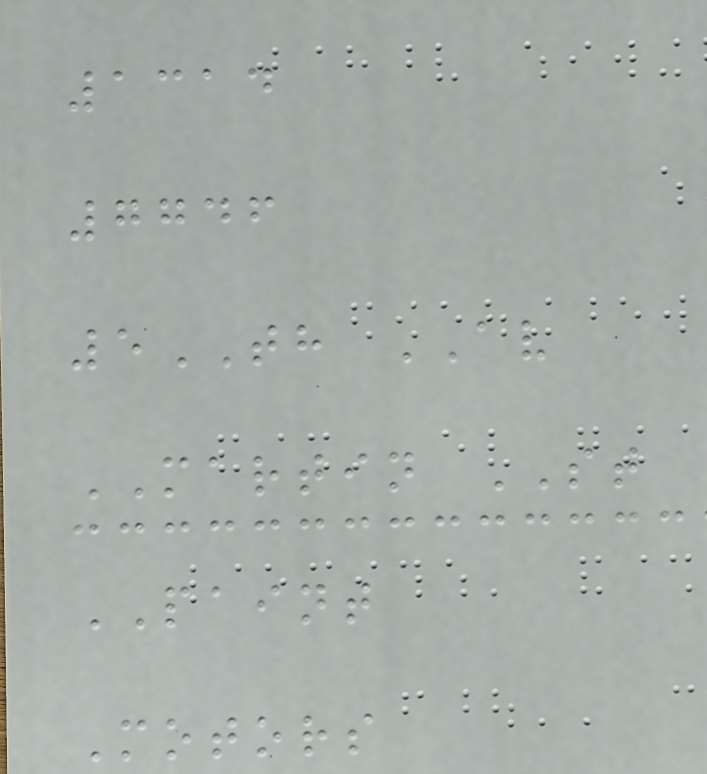1314
7746
5TH AV
MARTIN ST
PAINT
Motors
